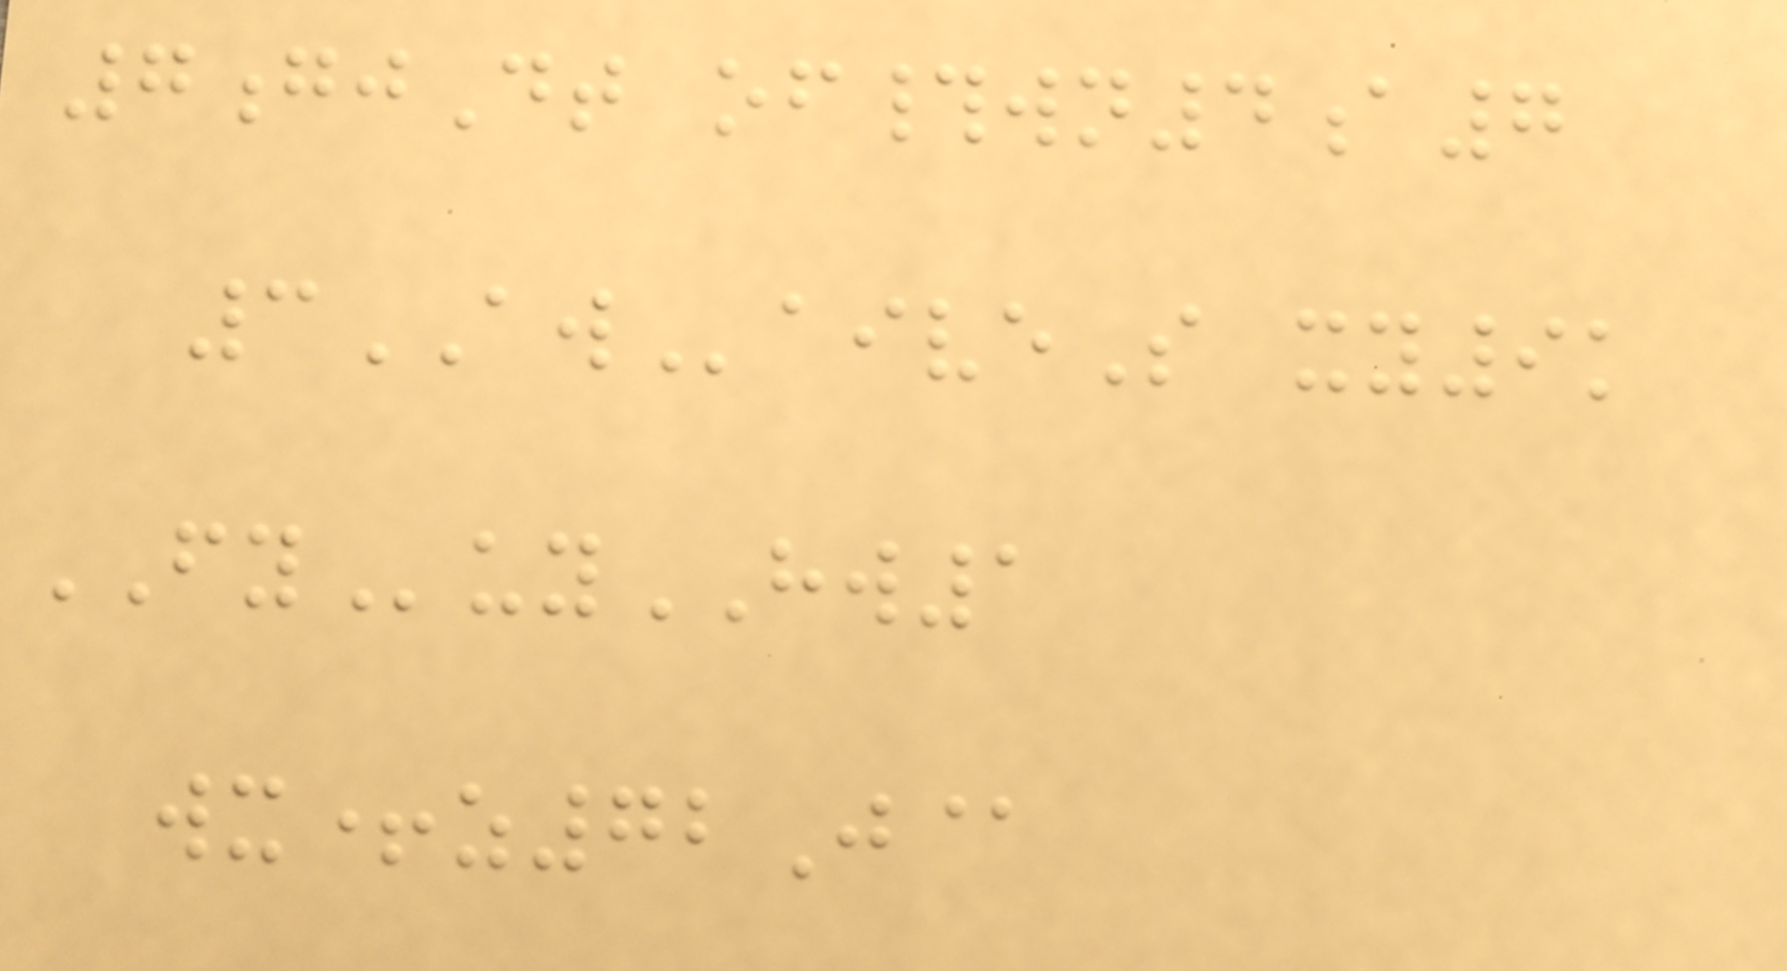7gjDt of#wn4a7
3AWaiveS xy9k
FYuyHW1
wx+z72J@
